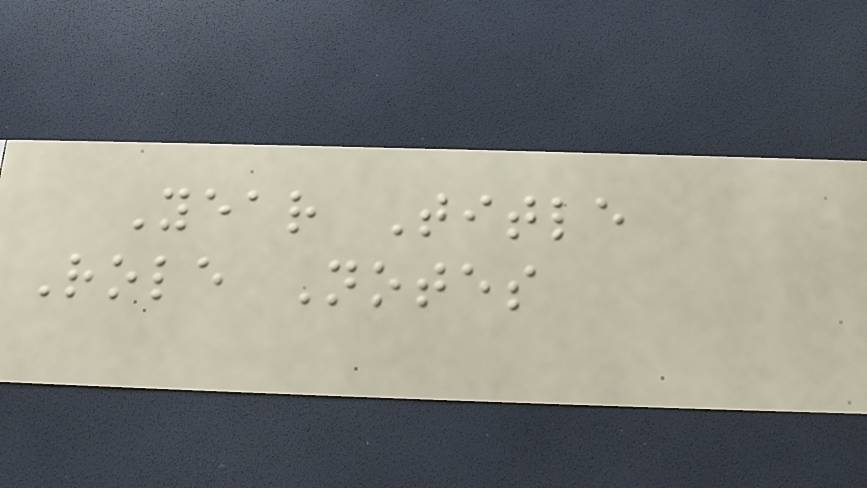Year Title
Role Notes
